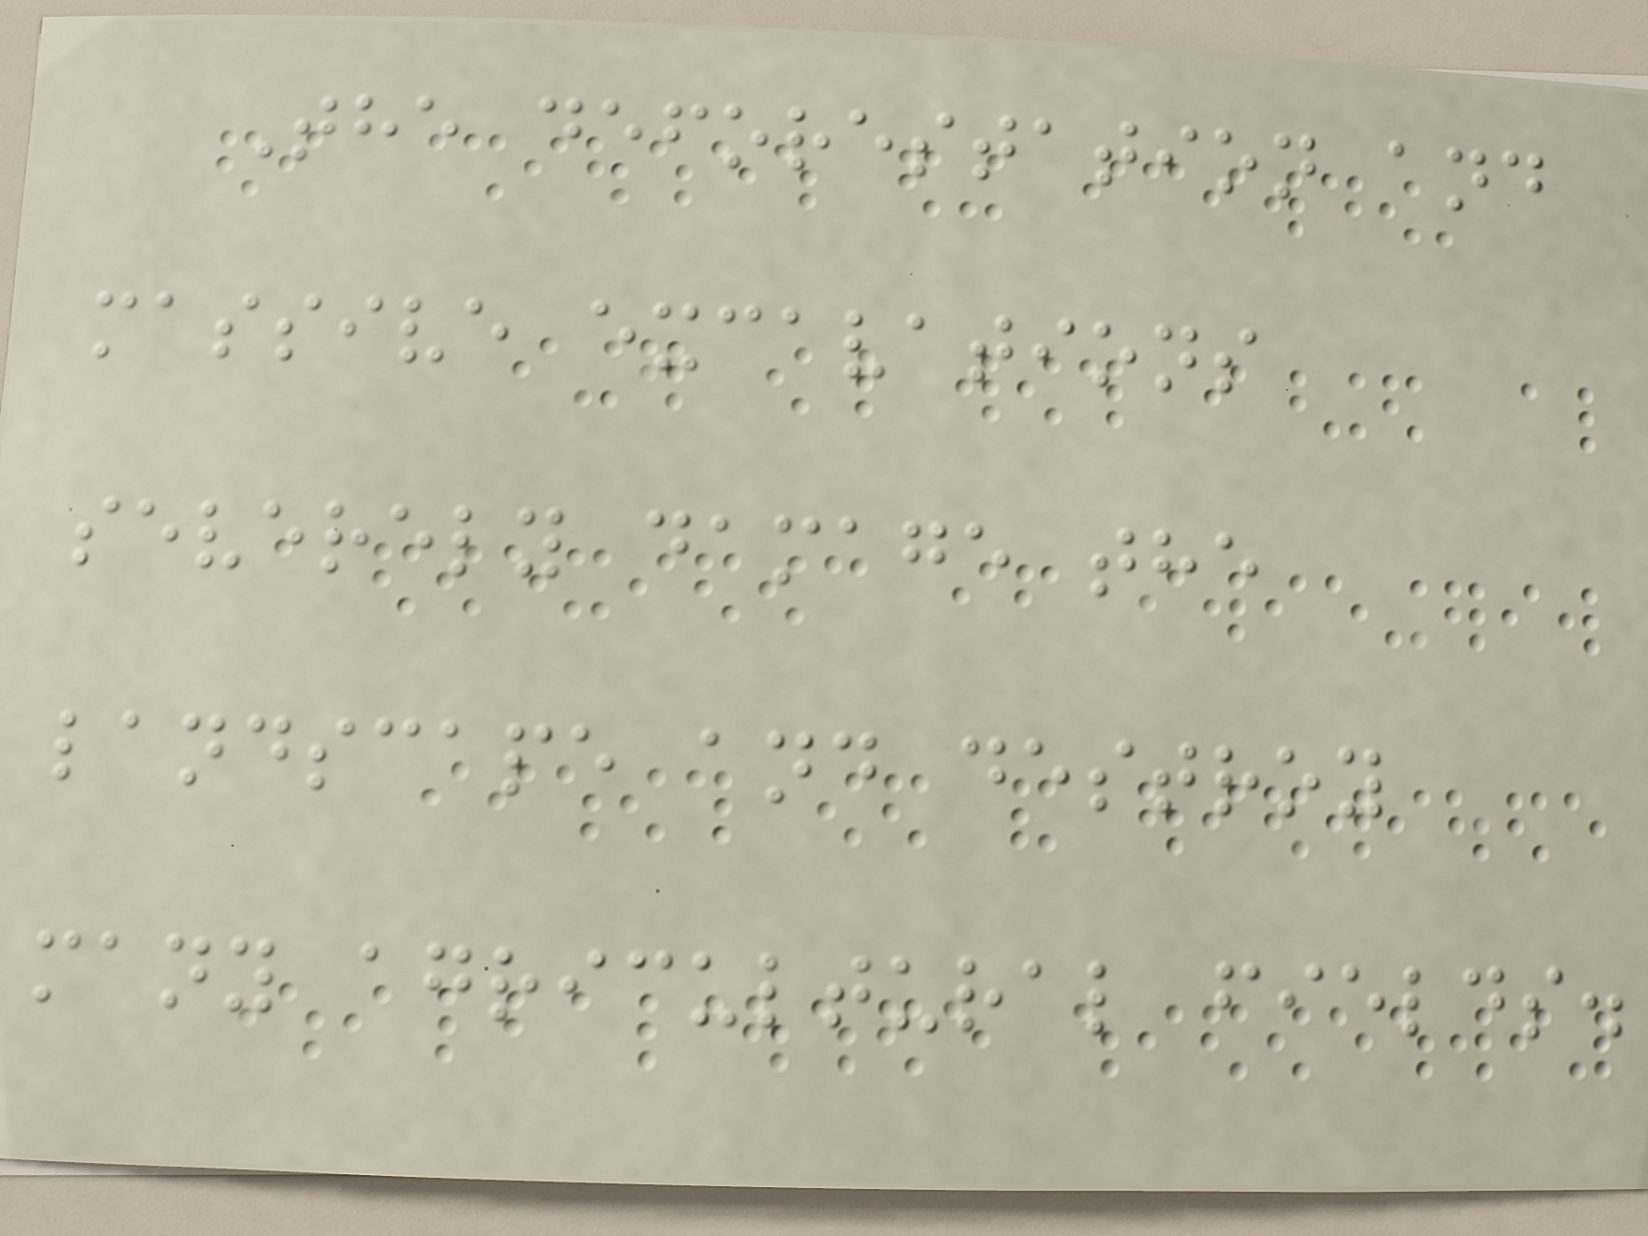The deforestation and
massive excavations
severely damage the
landscape and destroy
many agricultural fields.
